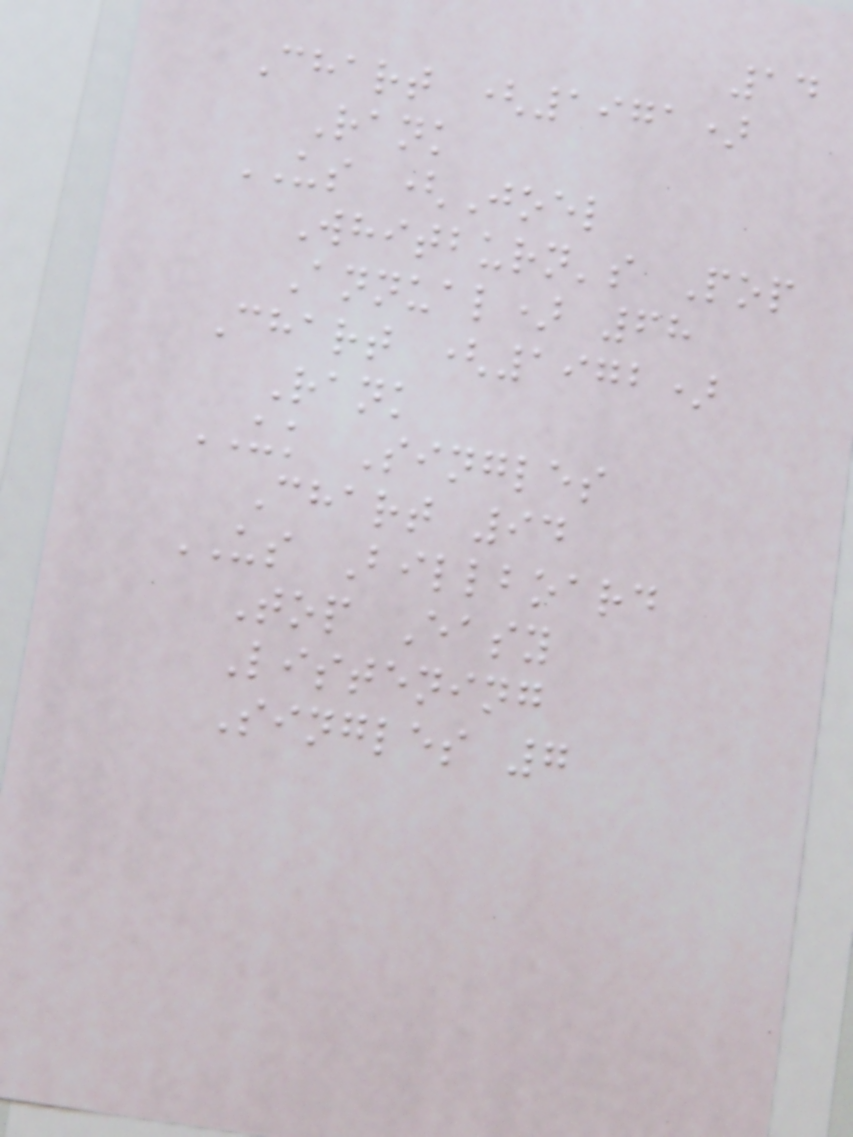14
Chart (1971)
Rank
US (Joel
Whitburn's Pop
Annual) 68
Chart (1972)
Rank
UK Singles
Chart 94
US Billboard
Top Easy
Listening
Singles 7
